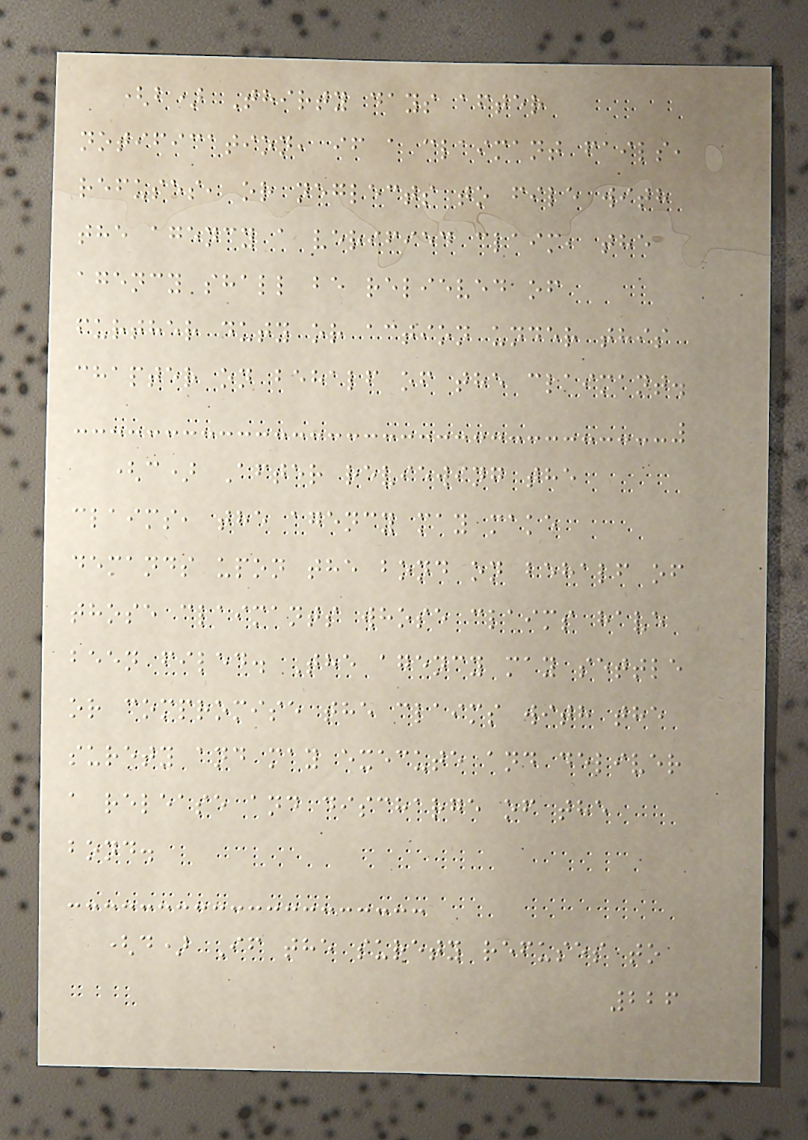(b) Thirty days after
notification, if a claimant fails,
refuses, or neglects to file with
the agency a verified claim, the
agency shall be relieved of
further duty or action under this
chapter on behalf of the claimant.
(c) After reviewing the
claims, the agency may make
demands upon the bond on behalf of
those claimants whose claims have
been filed. The agency may settle
or compromise the claims with the
surety and may execute and deliver
a release and discharge of the
bond.
(d) If the surety refuses to
226
